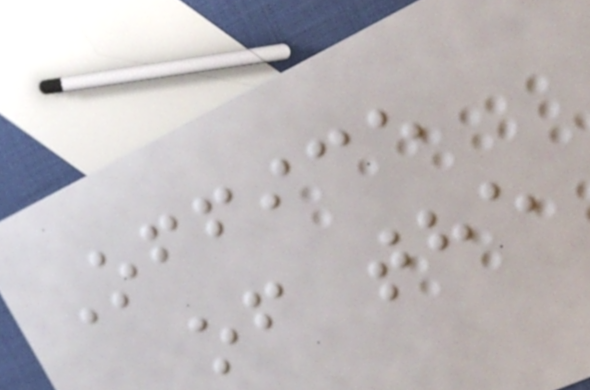Office
of the
